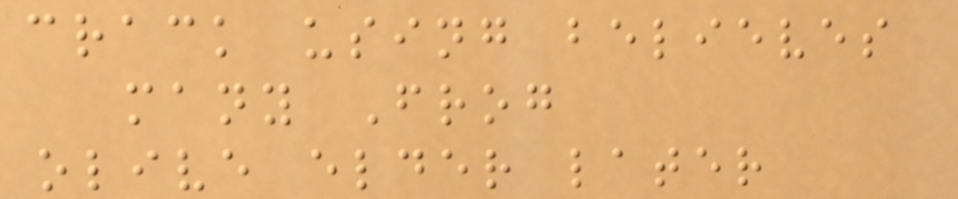crack using believes
many Frog
olive elder later
